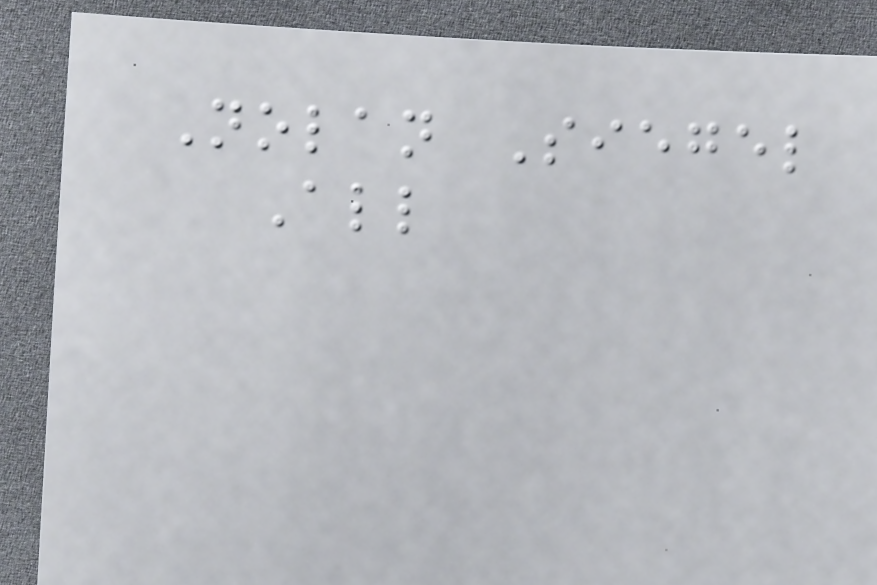Nolan Siegel
All
